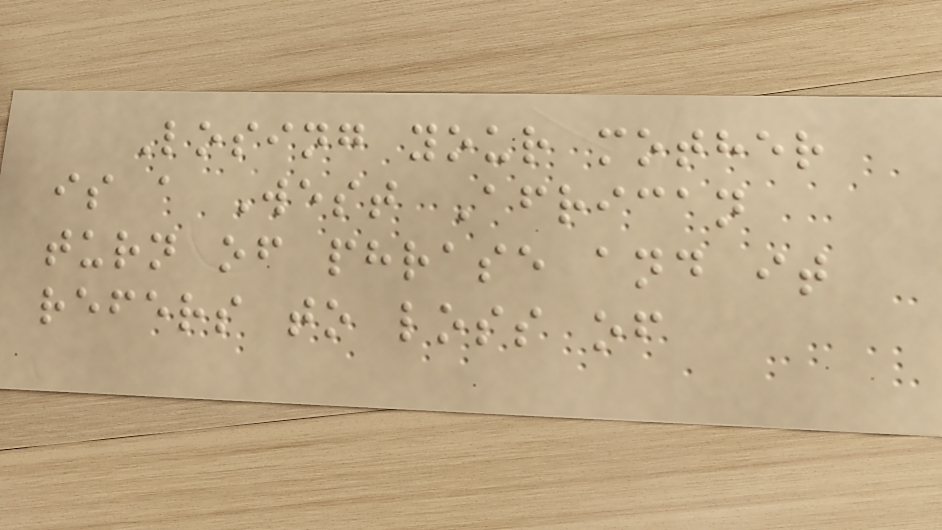Losing your mother
is a West African
turn of phrase and it
refers to loss of
